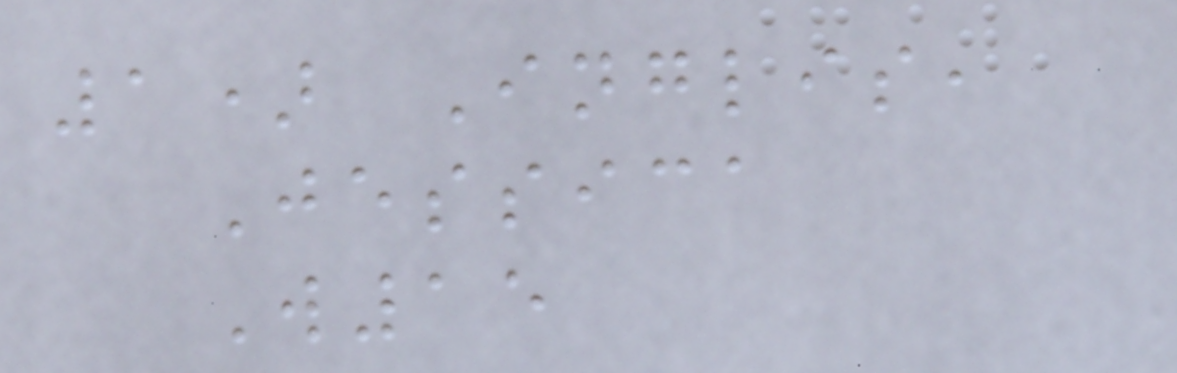1) Inglis,
Jessica
W15
